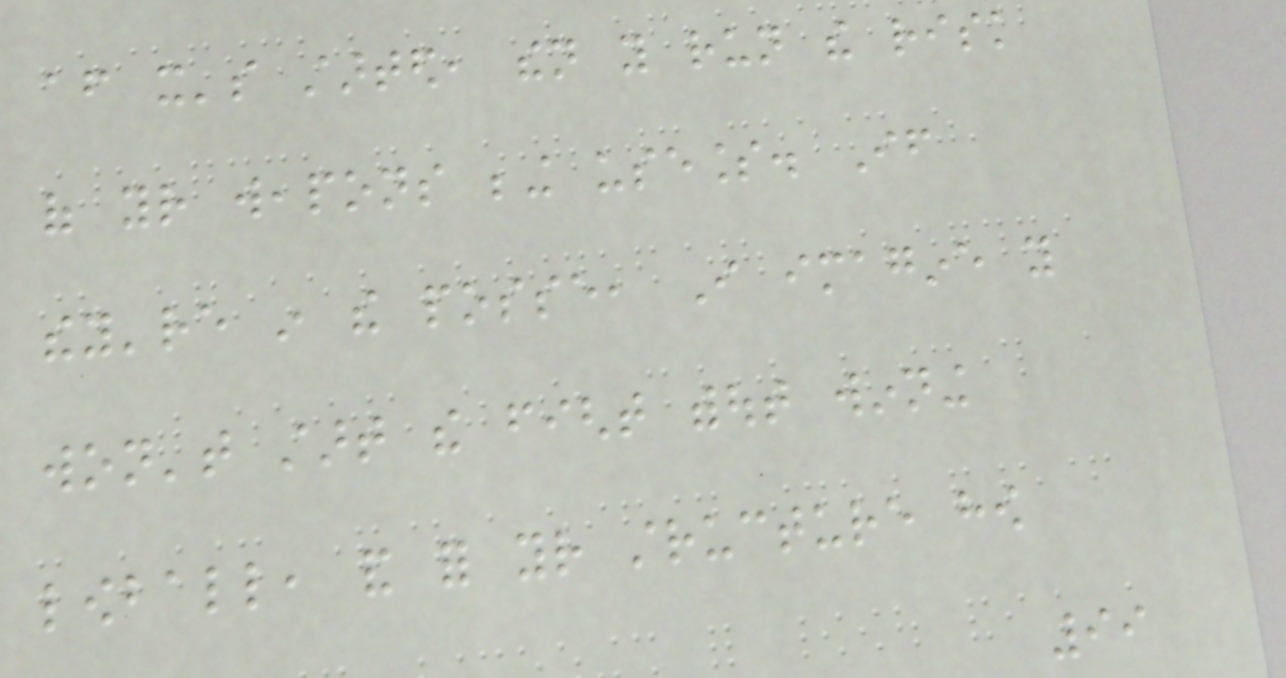after it's started, then you run the risk
of your weapons being useless. If
they're in the posse, I imagine you
won't start the fight without winning
lowball, and for your structure how
99
